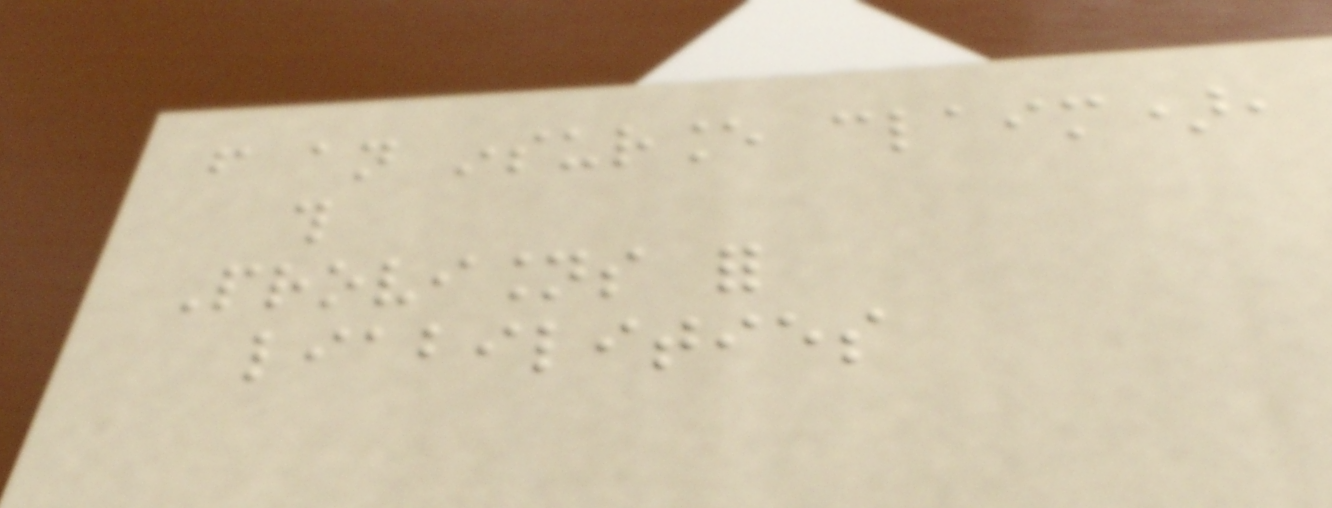from an insurance claim),
this
Provisions for
liabilities
